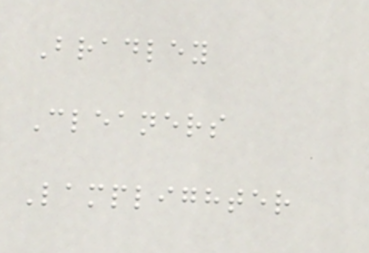Bradley
Cleaners
Lamplighter
